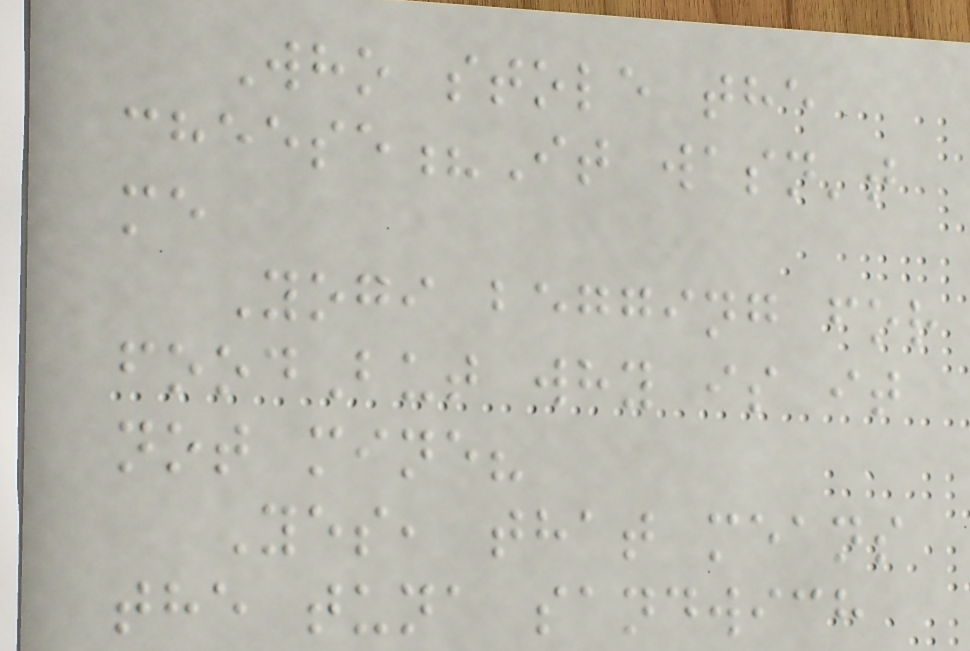Who stole the
cheese?It wasn't
me
Yogi begging for
foodBut why is it
not mine?
Yes, that means
the tuna sandwich
